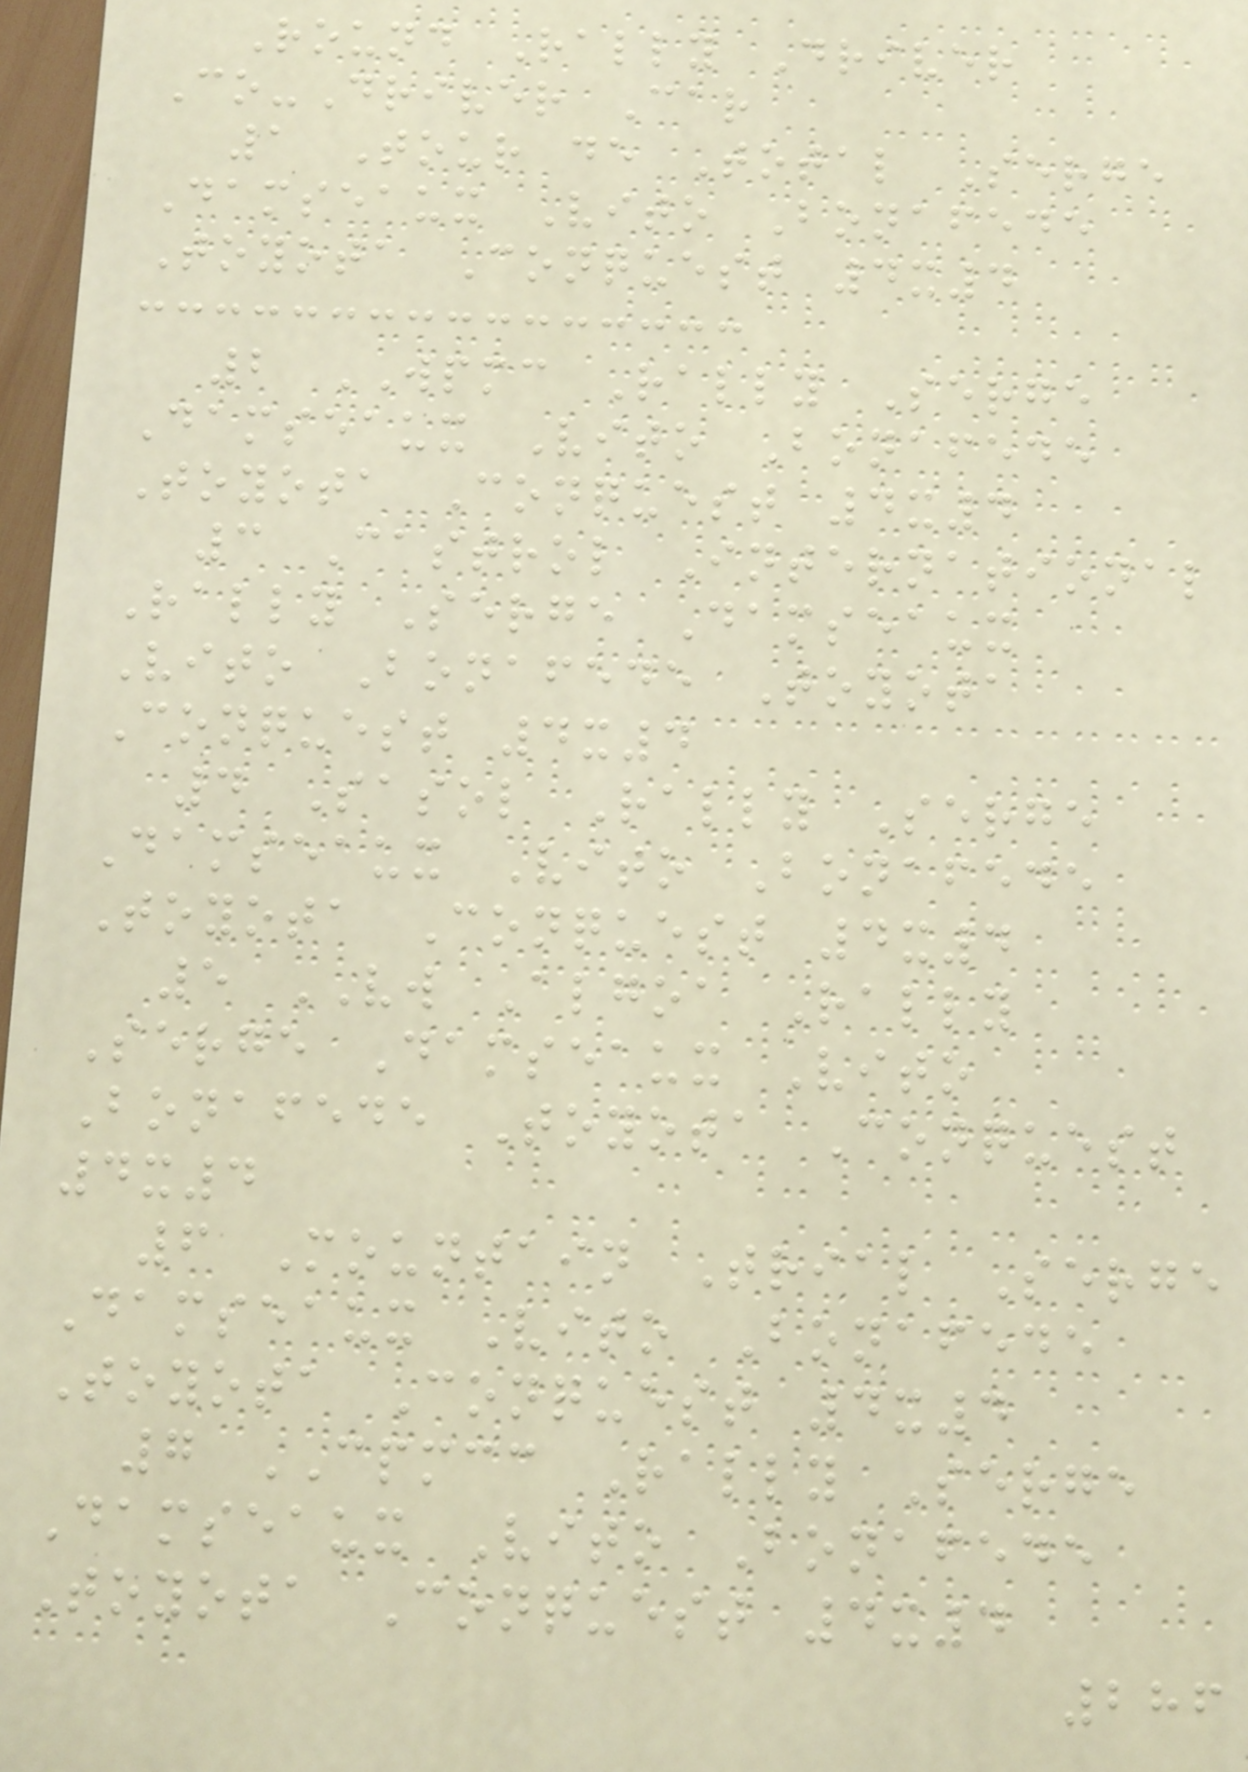Round Rally Driver
Co-Driver Car
1 Tour de Total Serge
Damseaux Vito Bonafede
Toyota Conquest 4x4
2 WPMC Rally Serge
Damseaux Vito Bonafede
Toyota Conquest 4x4
3 Castrol International
Rally Serge Damseaux
Vito Bonafede Toyota
Conquest 4x4
4 Sasol Rally Serge
Damseaux Vito Bonafede
Toyota Conquest 4x4
5 VW Algoa Rally
Serge Damseaux Vito
Bonafede Toyota Conquest
4x4
6 Mountain Trial Serge
Damseaux Vito Bonafede
Toyota Conquest 4x4
7 CPMCC Rally Serge
Damseaux Vito Bonafede
Toyota Conquest 4x4
286
